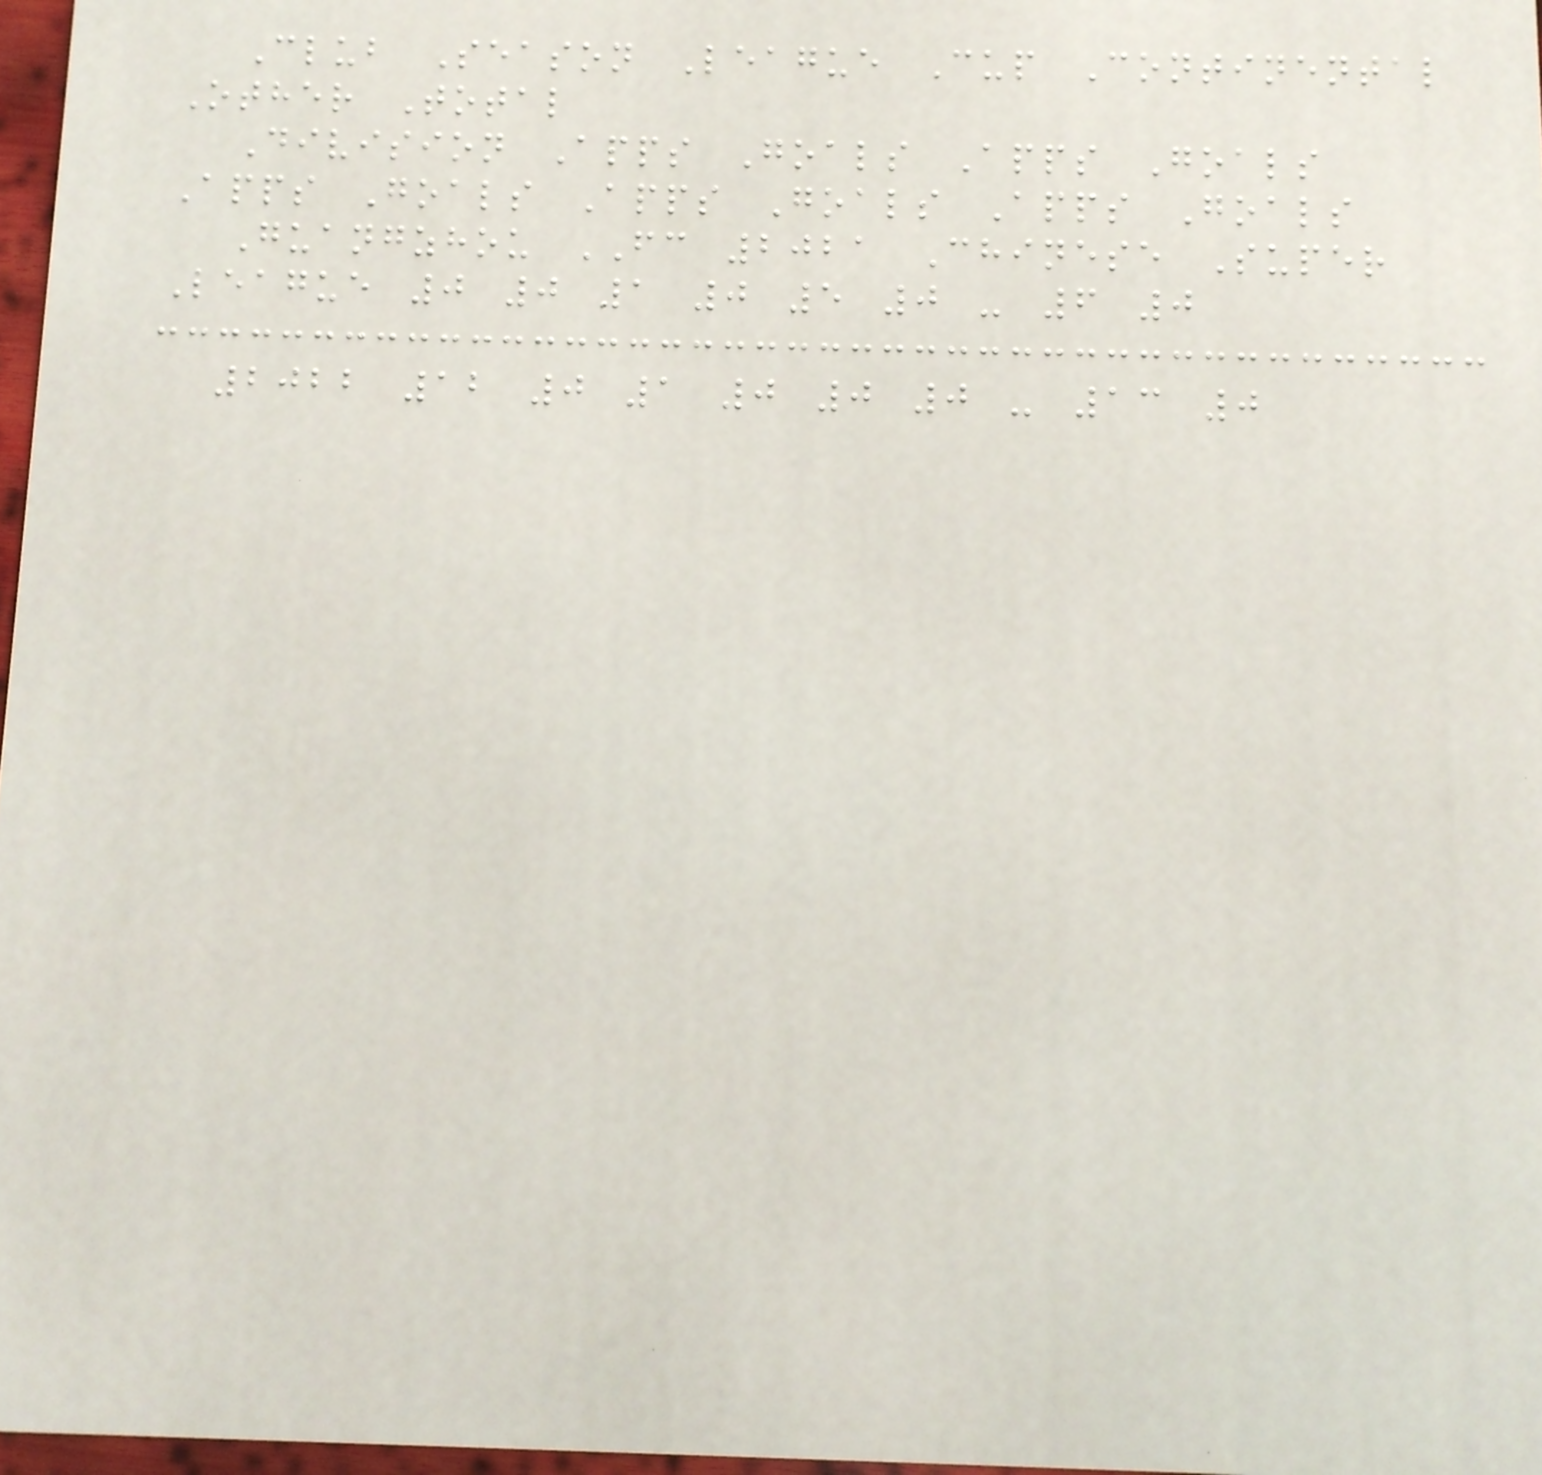Club Season League Cup Continental
Other Total
Division Apps Goals Apps Goals
Apps Goals Apps Goals Apps Goals
Guangzhou FC 2021 Chinese Super
League 0 0 1 0 5 0 - 6 0
2022 12 0 1 0 0 0 - 13 0
